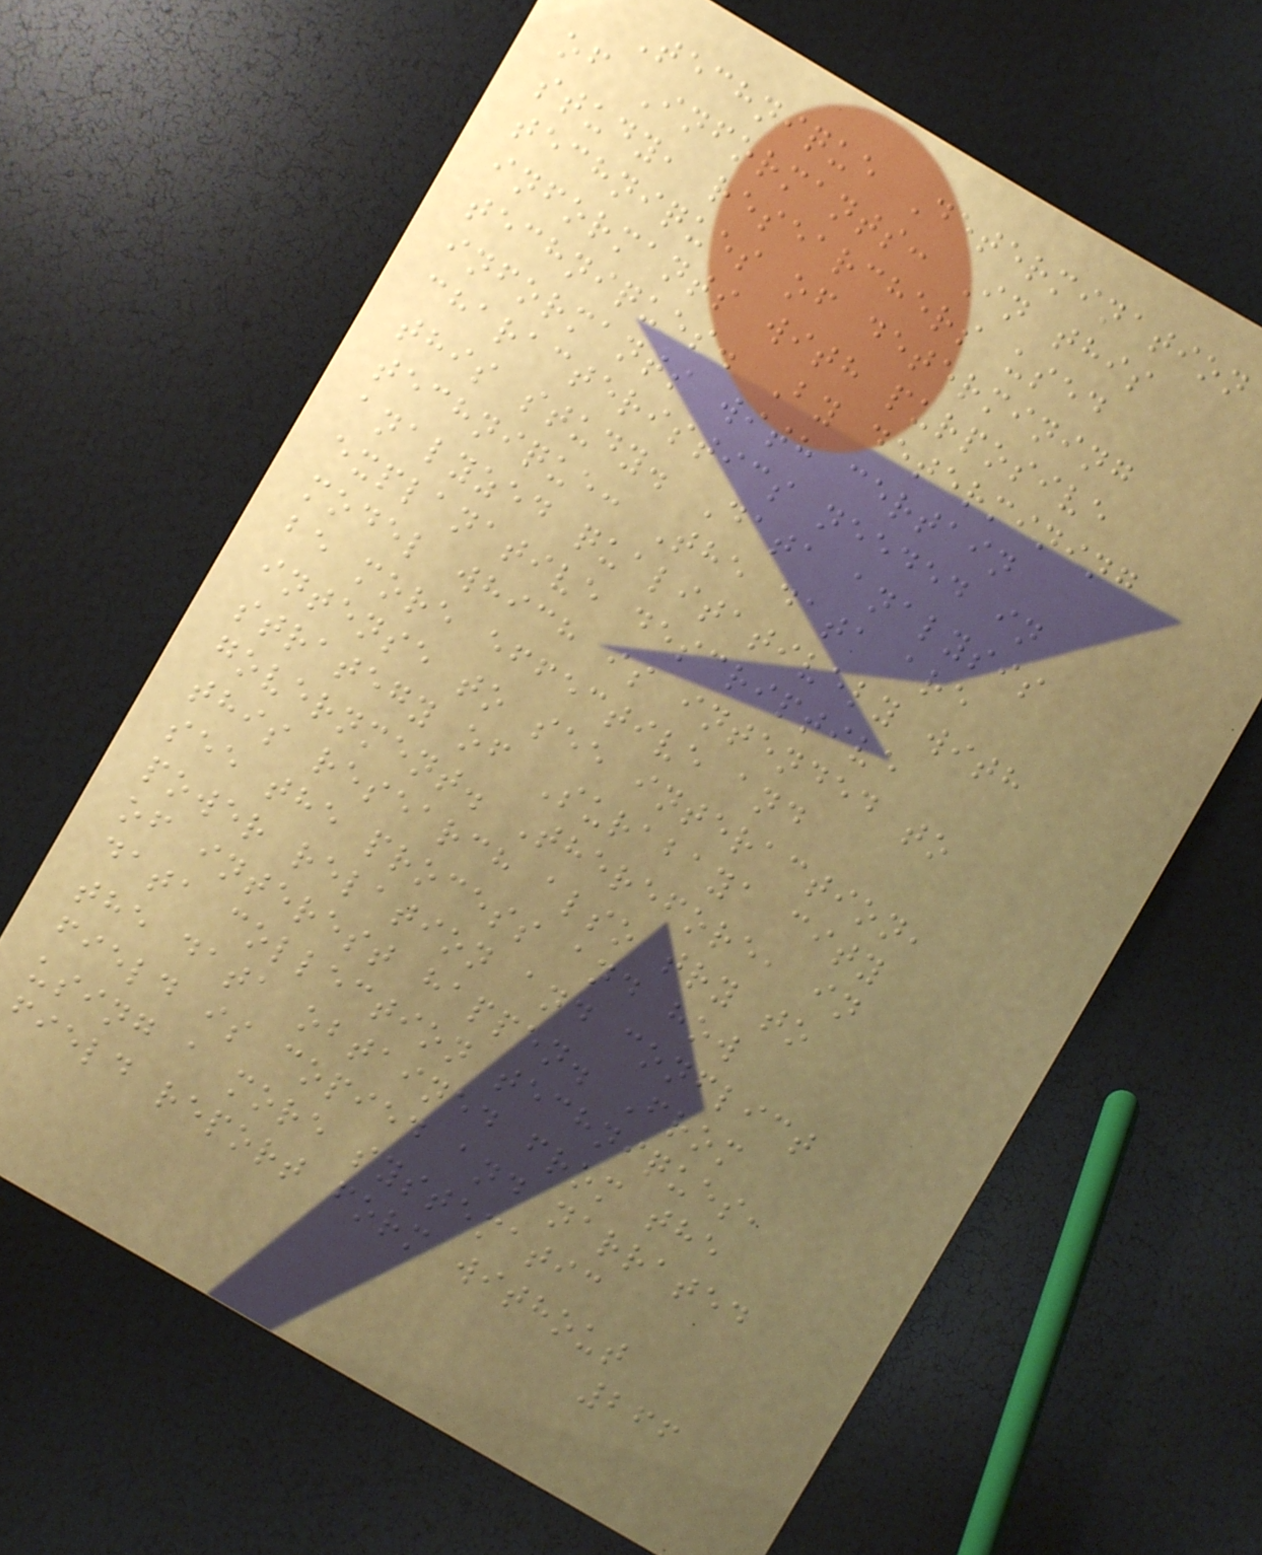Technique Determination
of Informants: In this
study, researchers used
techniques of determining
informants with purposive
techniques. By determining
informants with certain
characteristics needed in
this study. Data analysis
technique: The data are
analyzed qualitatively with
explanative descriptive
model which is intended to
be more effective and
intense to see interaction,
strategy of Surabaya city
government. Therefore, in
this research also try to
see the process and how
power relation and conflict
of interest happen. From
data collection techniques,
the data obtained from the
field is copied and narrated
using a more systematic
field report form without
266
